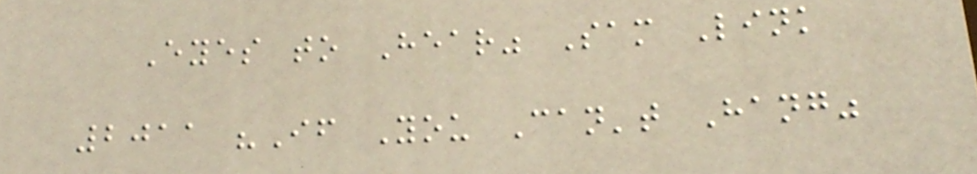Eyes to Hear" Sam Link
2011 "If You Can't Hang"
